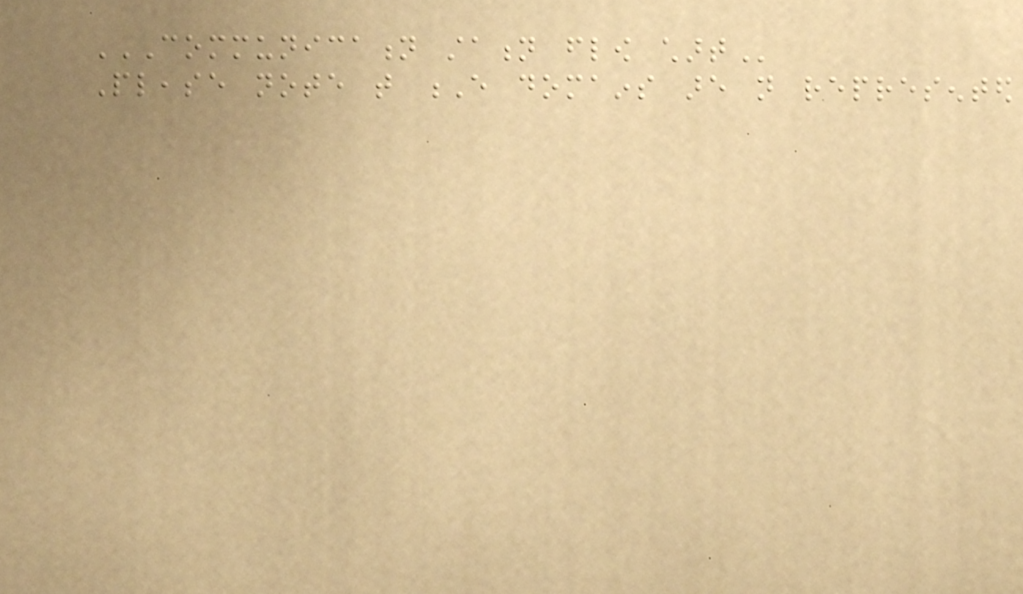COMMUNICATION STATION FLOW CHART
Please note that E domains are not represented
